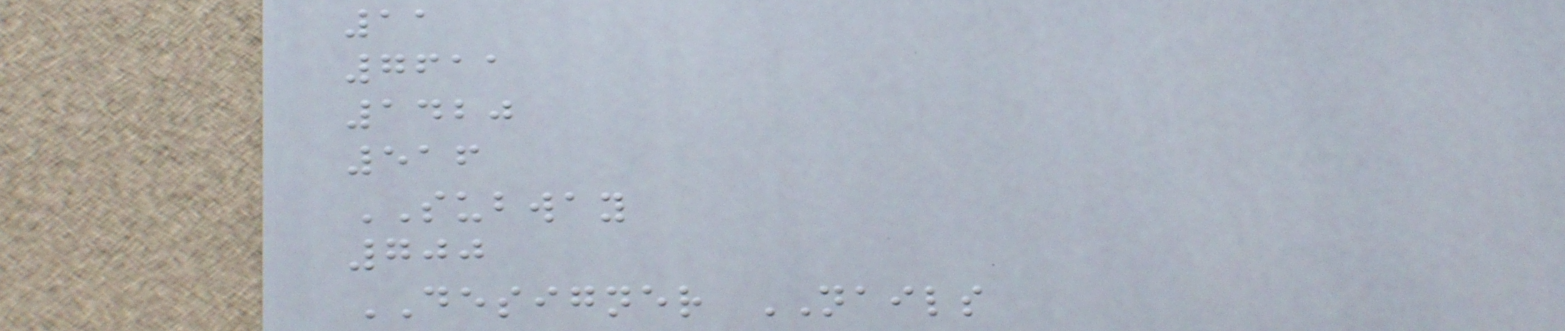11
7611
1420
516
SUBWAY
700
DESIGNER NAILS
